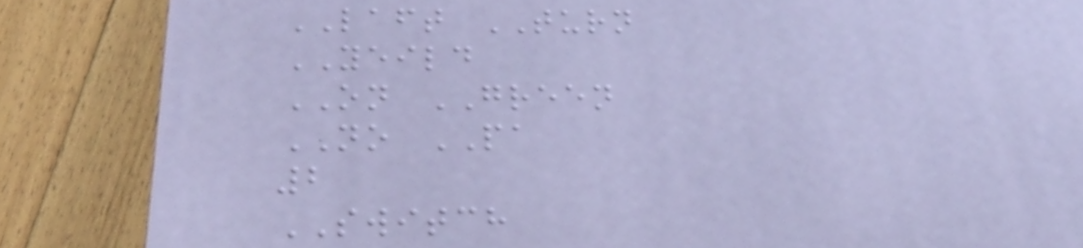LAFT TURN
YEILD
ON GREEN
NO PA
2
SWITCH
